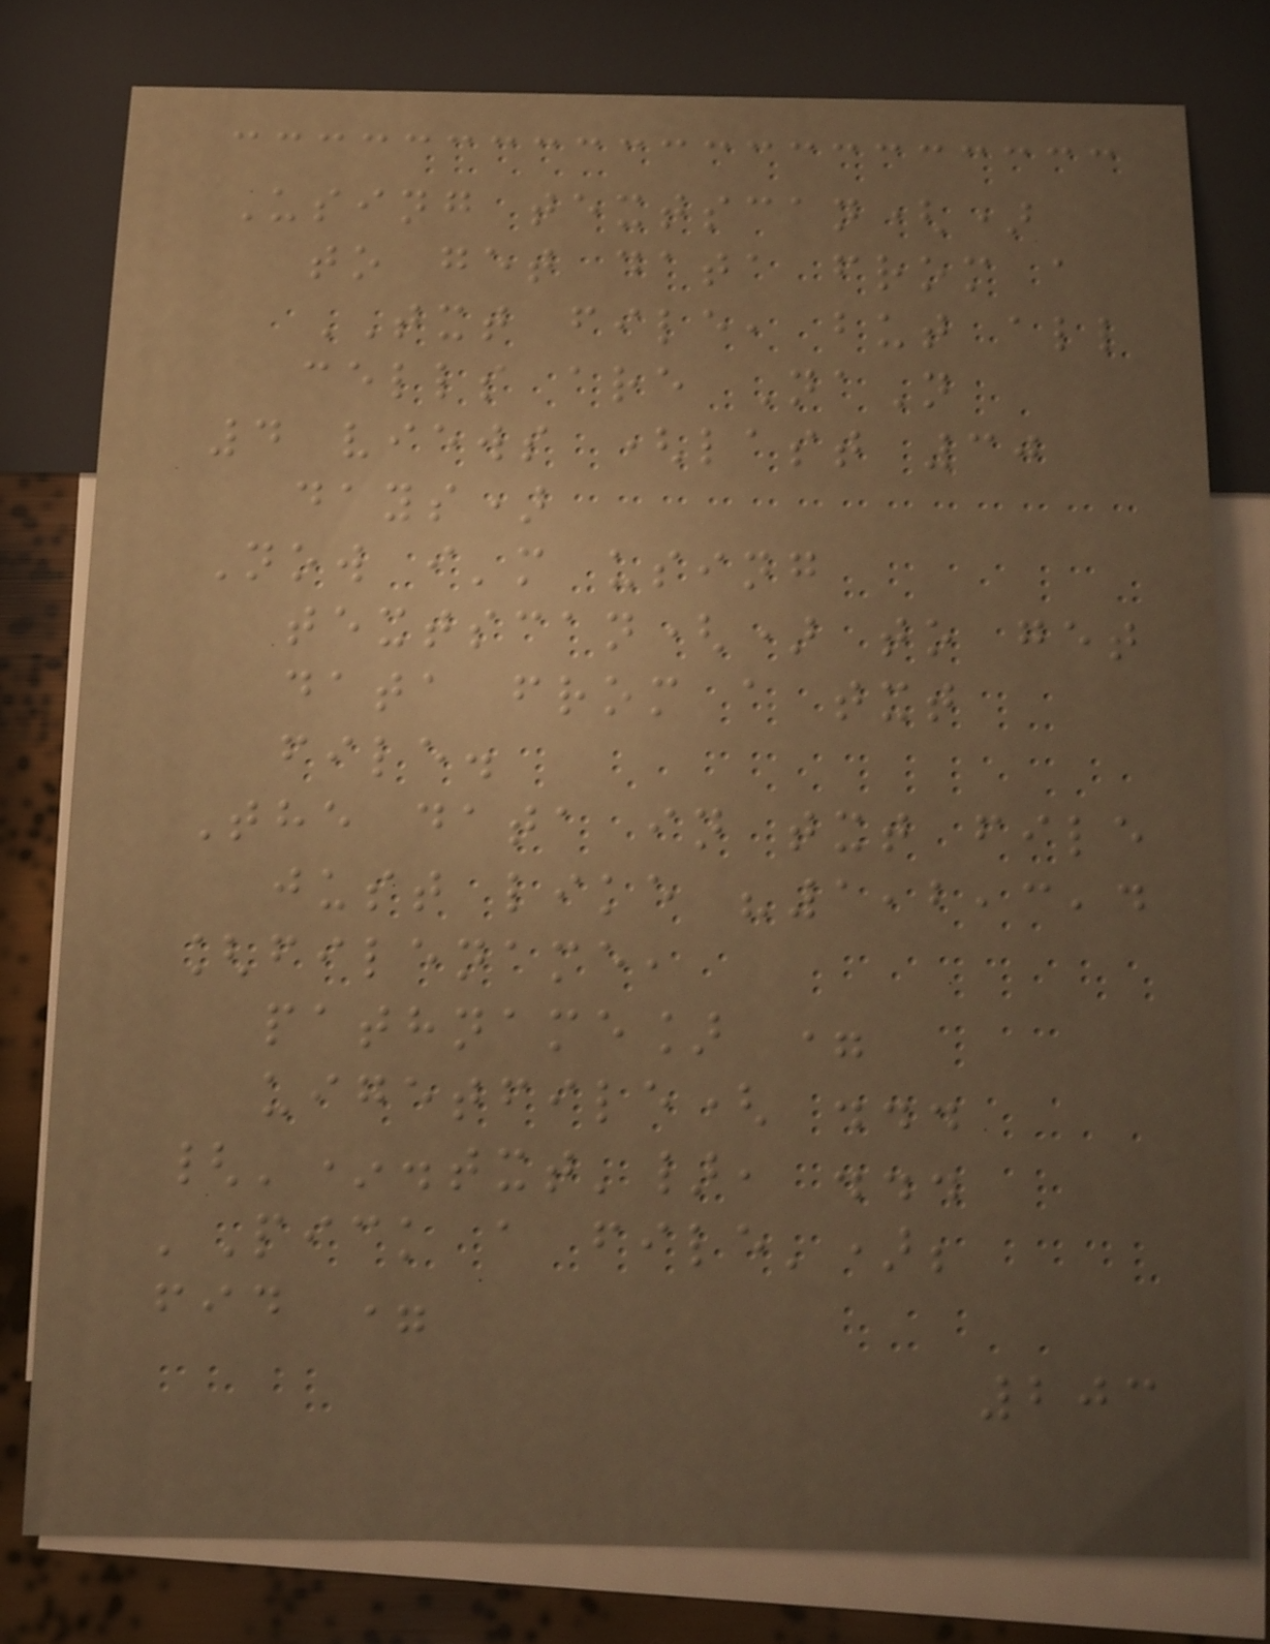Using textscan()
to get data from a
TXT file, but all
cells are NaN
4 views (last 30
days)
Now i'm using
textscan() to get
data from a txt
file.
The data in txt file
just like "1,2,3,4
[filename,
pathname] =
uigetfile( ...
{'*.txt'}, ...
'Pick a file');
fid =
203
